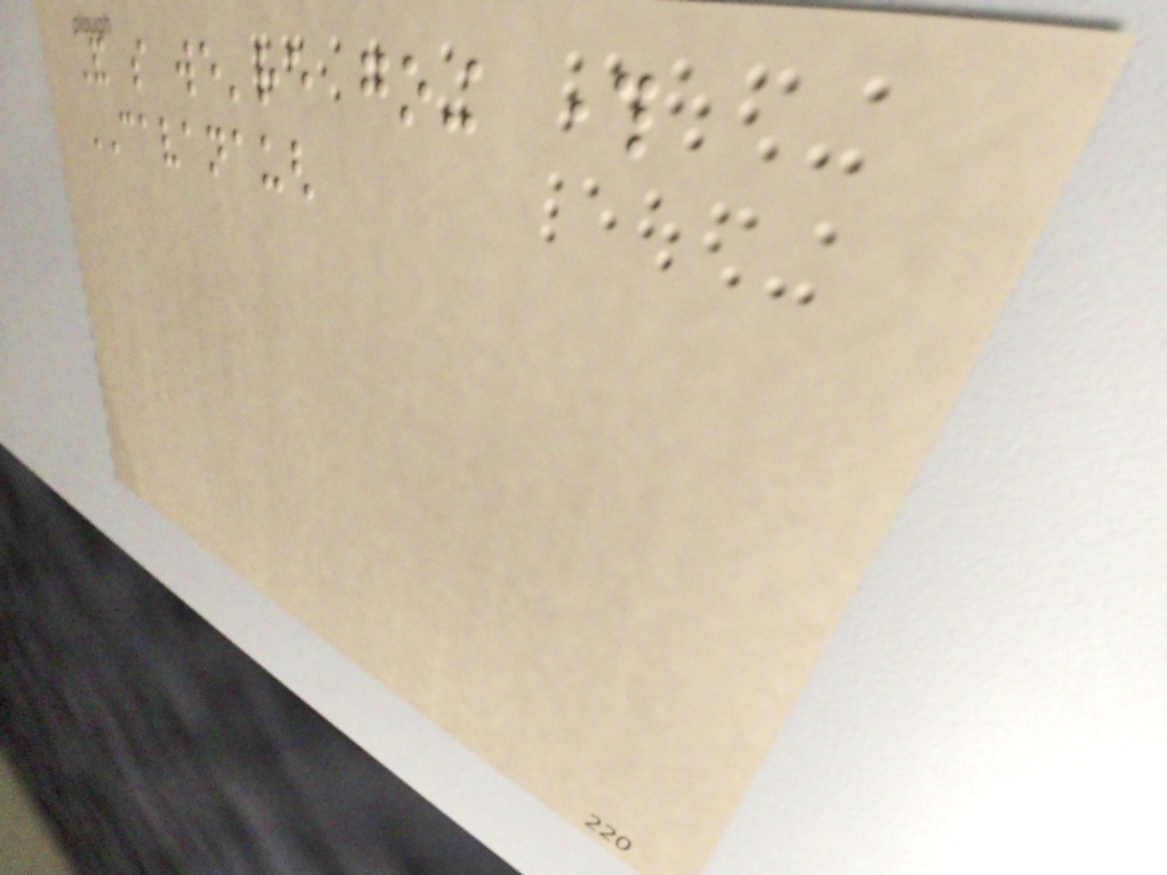And so we're going through
CAVANAUGH
